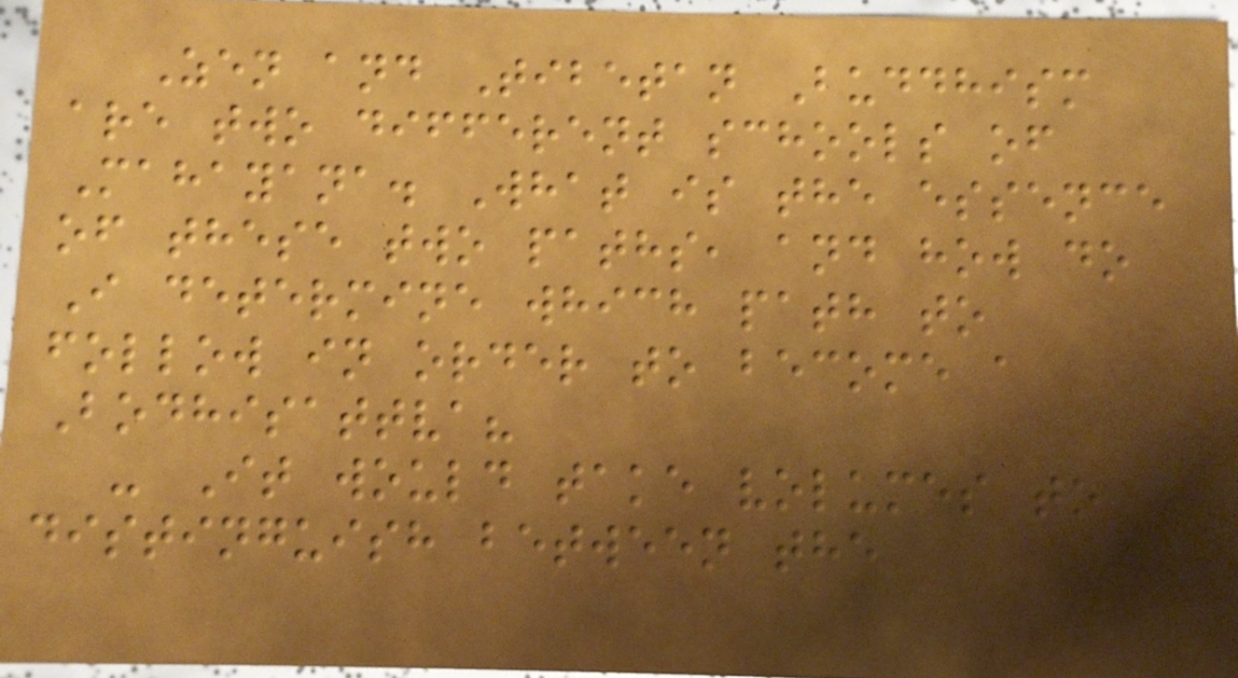Zen and Tibetan Buddhism
are two different schools of
Mahayana. What is the essence
of these two paths, and how do
I determine which path to
follow in order to become a
Bodhisattva?
- It would take volumes to
distinguish between the
